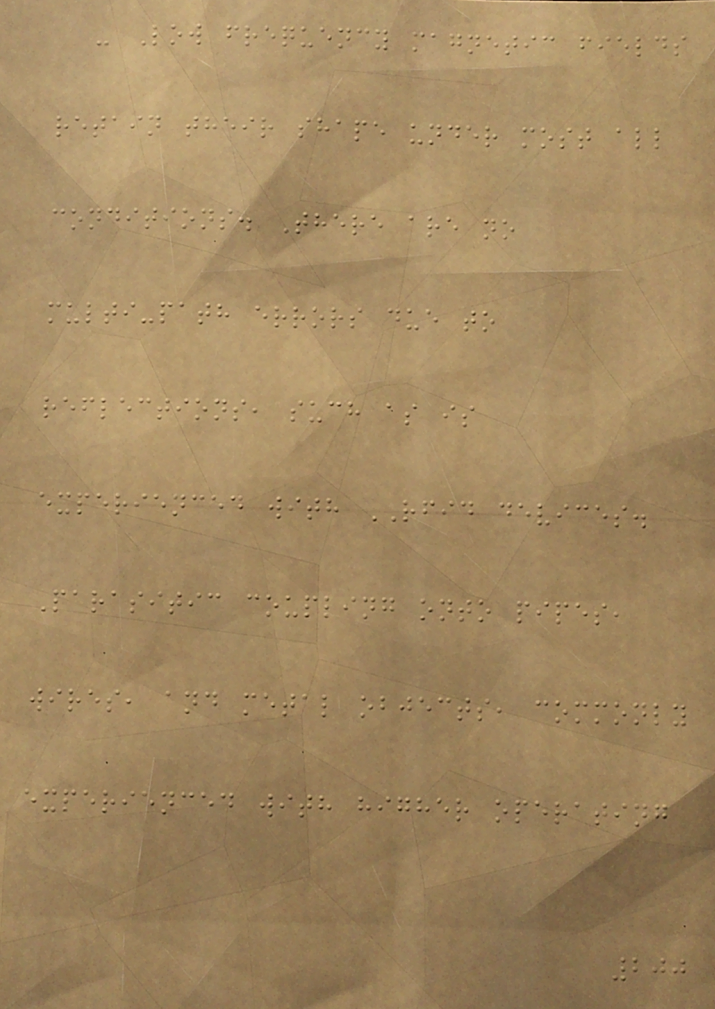- Low frequency magnetic fields
retain their shape under most all
conditions. There are no
multi-path errors due to
reflections, such as is
experienced with RFID devices.
Parasitic coupling onto pipes,
wires, and metal objects, commonly
experienced with higher operating
200
